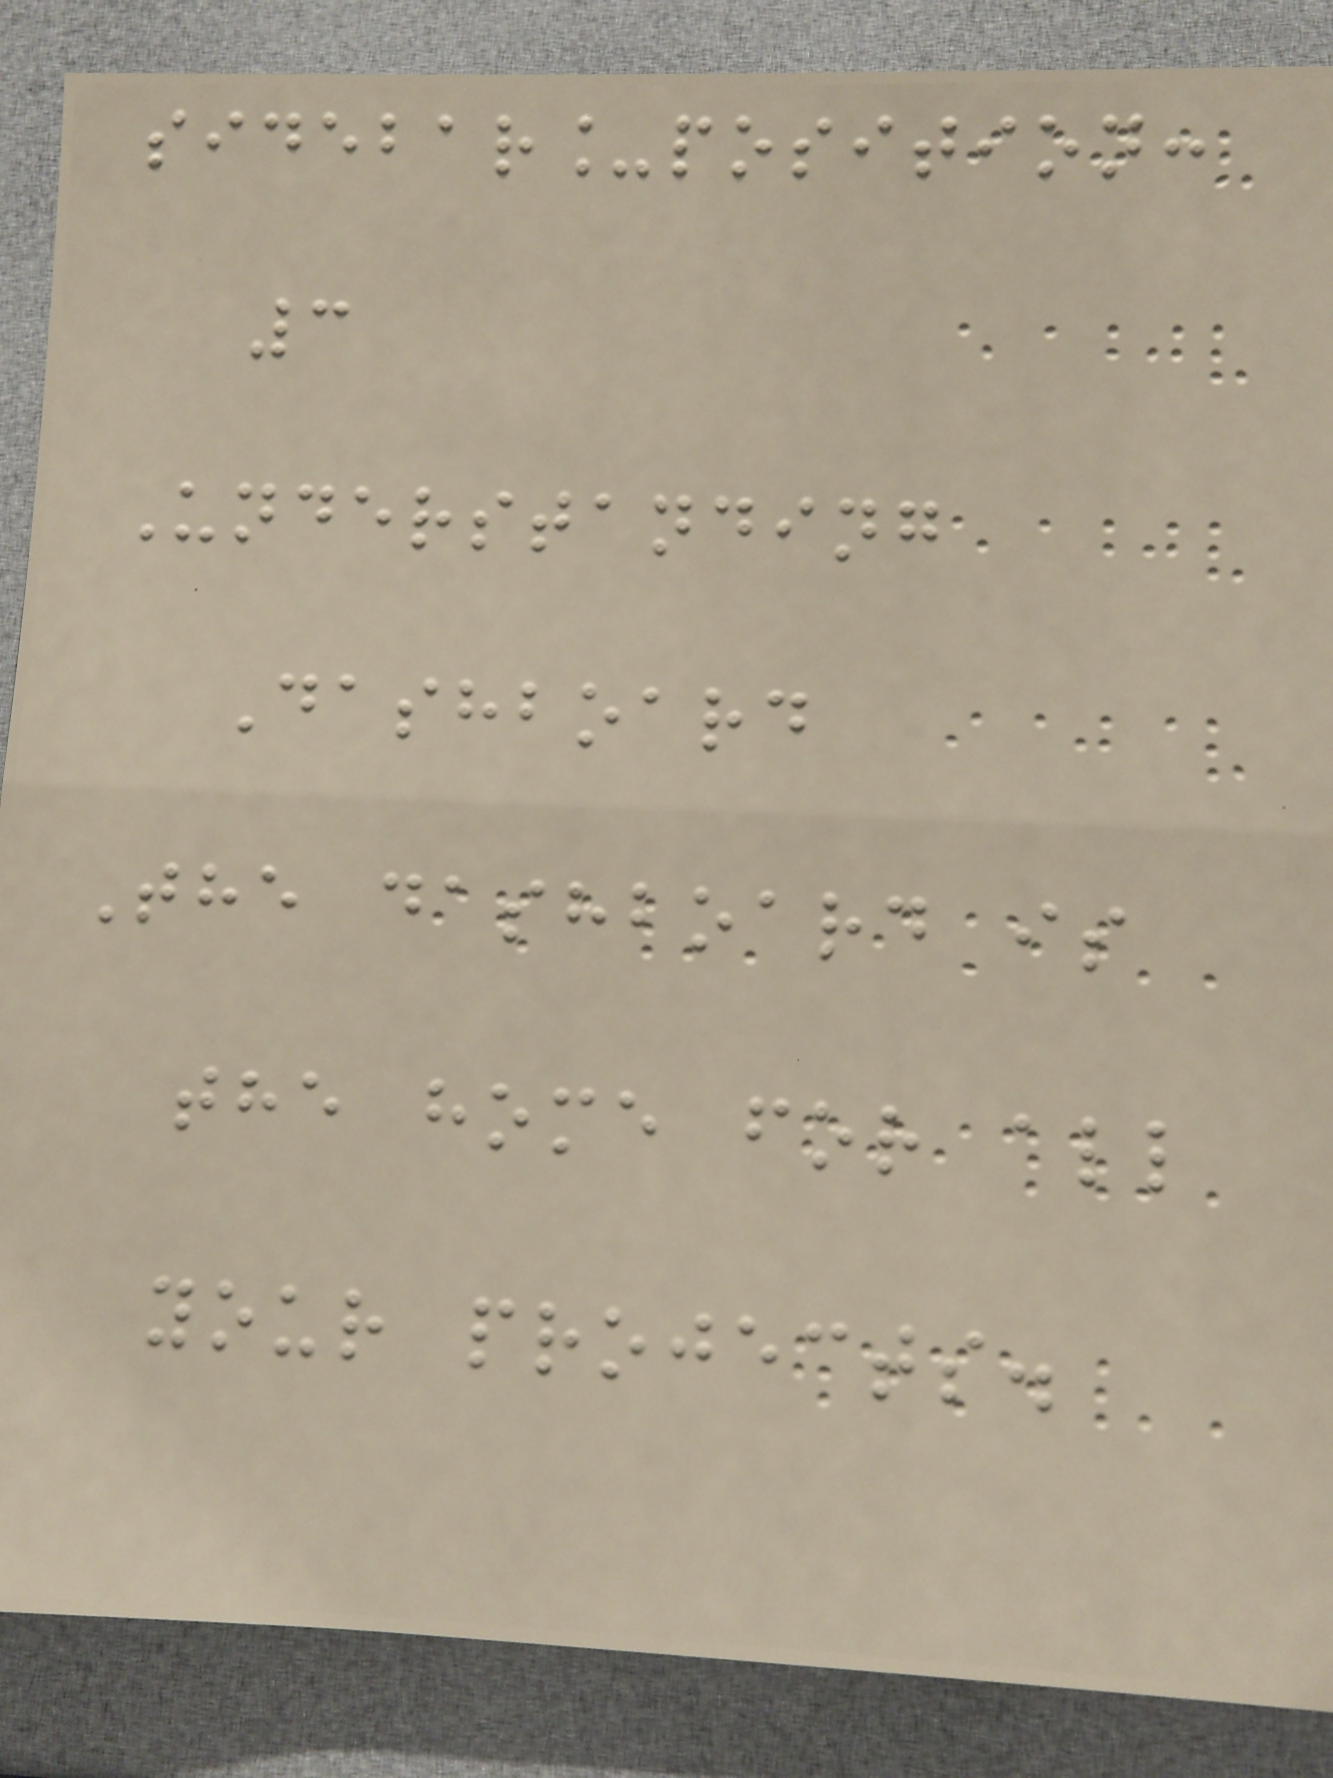sidebar_position:
3
Understanding
Dashboard
The dashboard is
the home for all
your projects.
